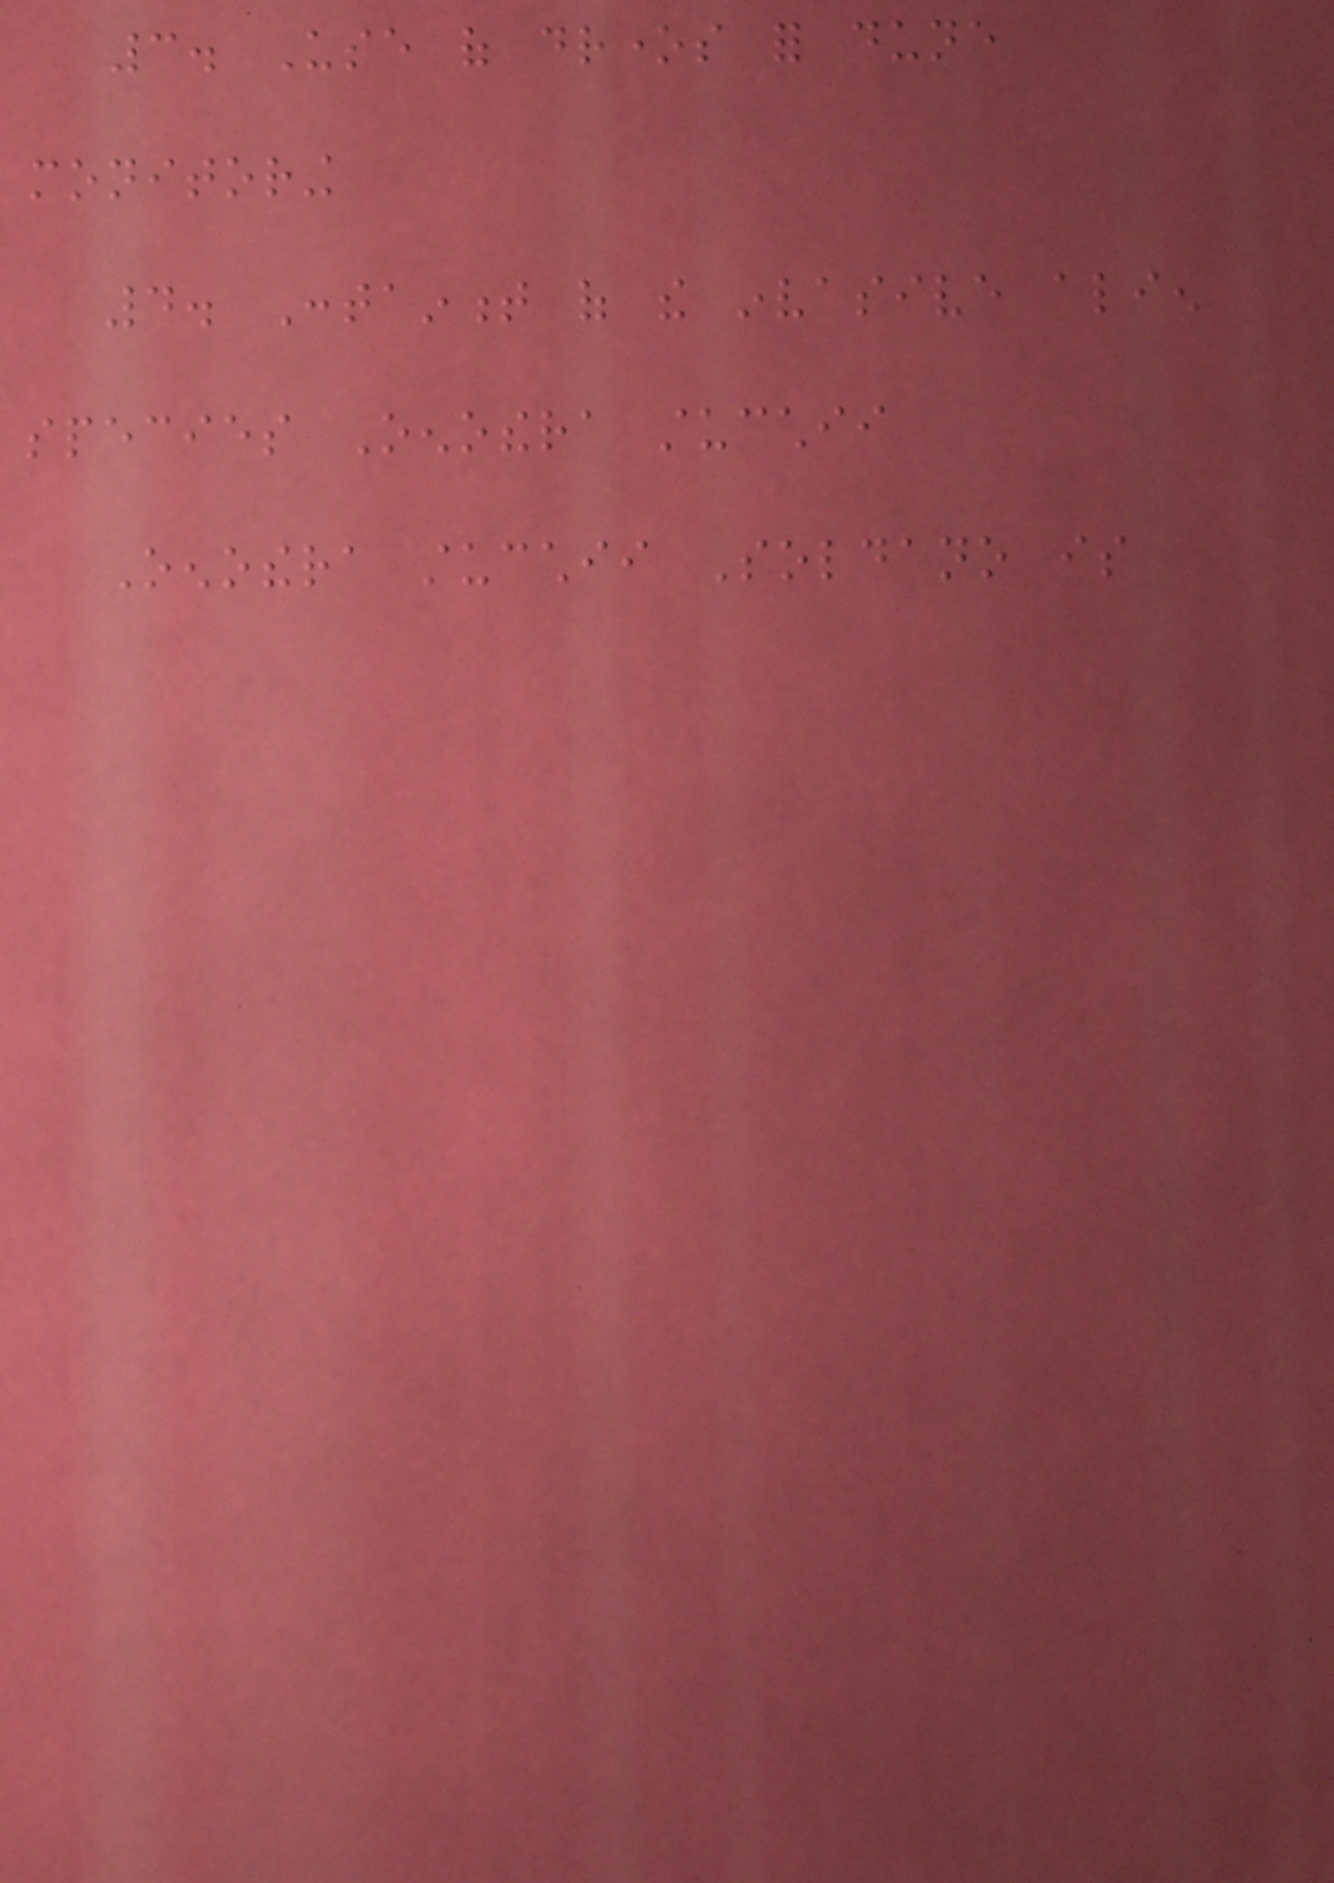3. Use of drones for dune
monitoring
4. Containment of the invasive alien
species Oenothera stucchii
Oenothera stucchii Soldano is
